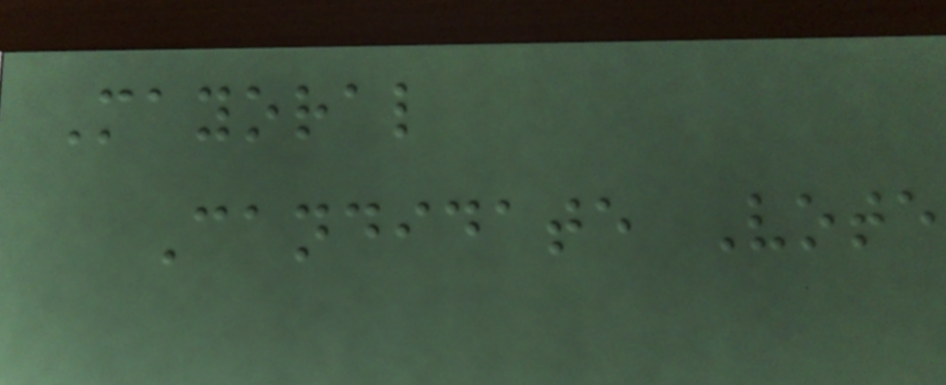Mayoral
Candidate Vote
